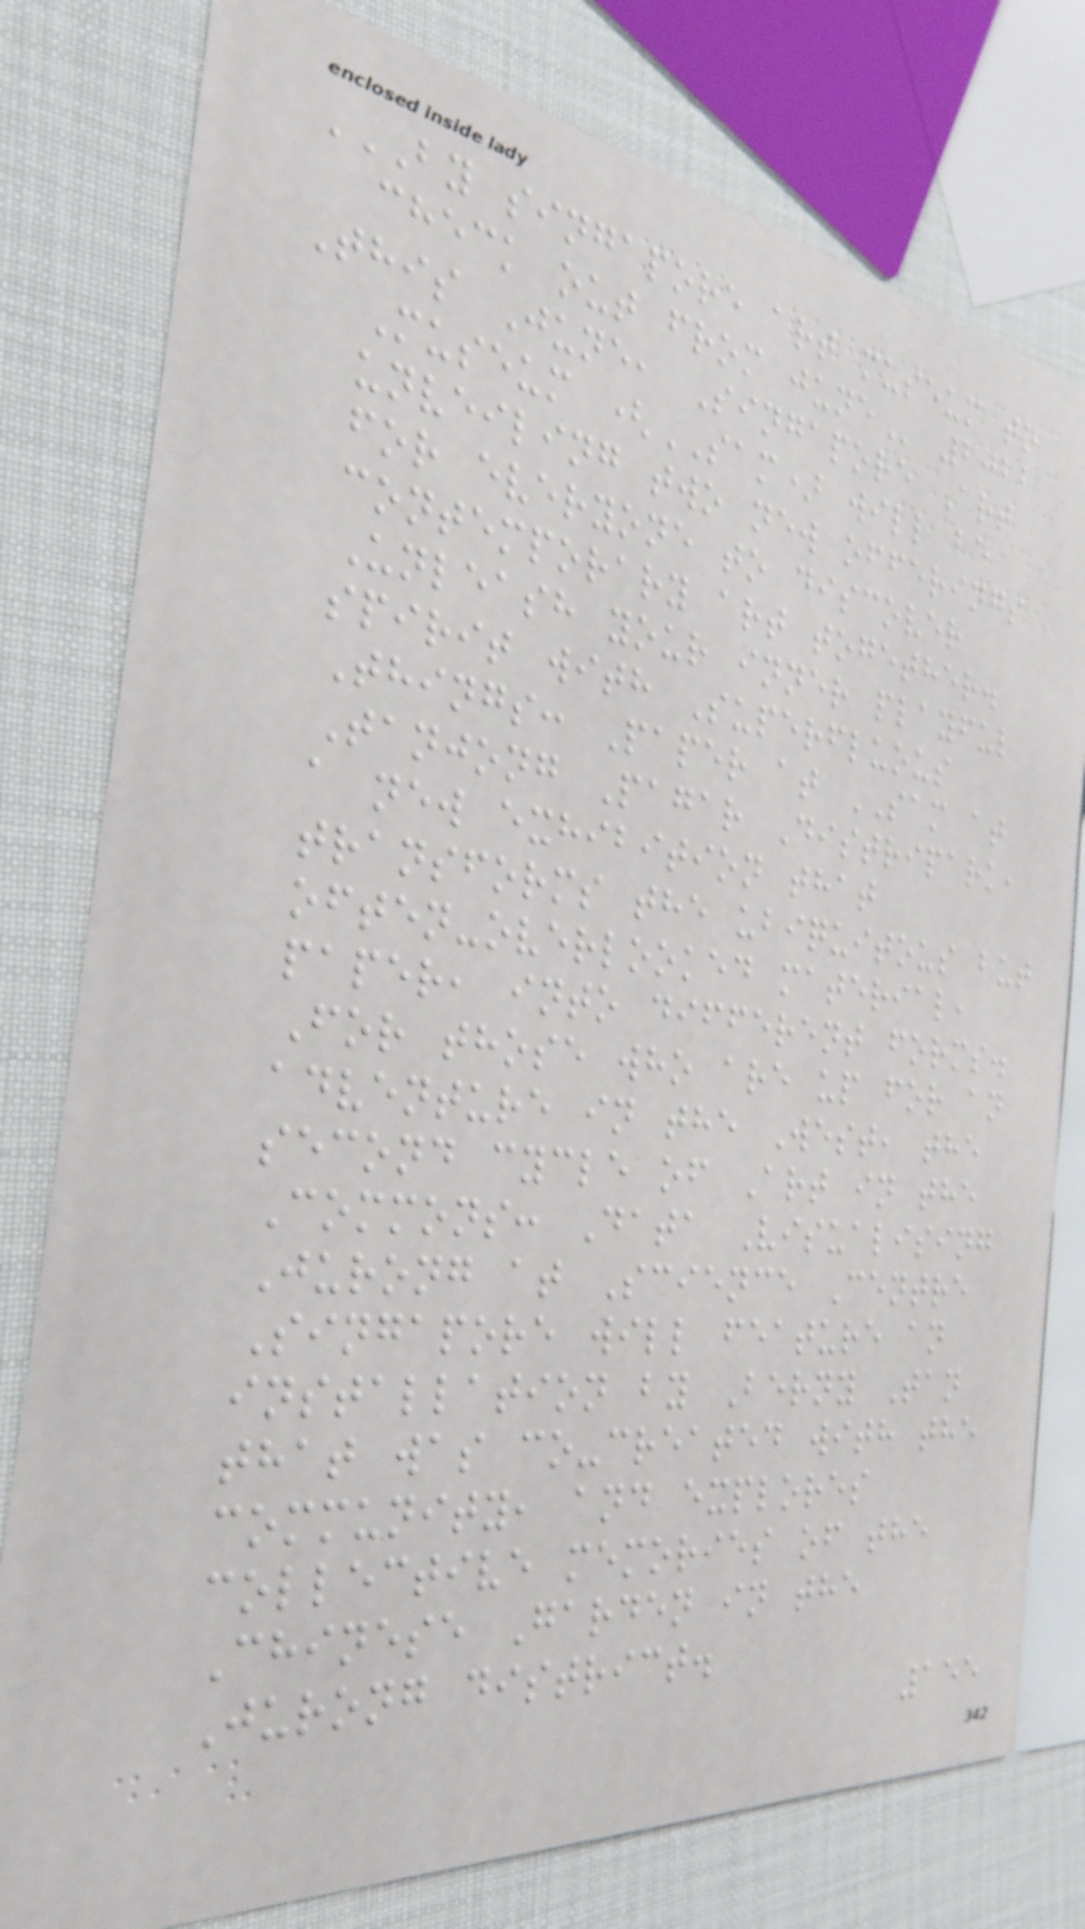BY SINGAPORE ART MUSEUM TO
CHECK OUT FROM JUNE 2022
This June, Singapore Art
Museum (SAM) will be
unveiling two new offerings
for everyone to discover
contemporary art together.
Unleash your inner playful
spirit with Superfluous
Things: Paper at SAM at
Tanjong Pagar Distripark,
a new exhibition that
transforms the ubiquitous but
often-overlooked material,
paper, into different forms.
For those who are up for an
adventure in the West, the
second cycle of Art in the
Commons: Data Visualising
Jurong at Science Centre
Singapore will feature an
installation by Berny Tan
that was co-created with the
community, and explores
collective memories of the
Chinese Garden in the
Jurong district.
155
